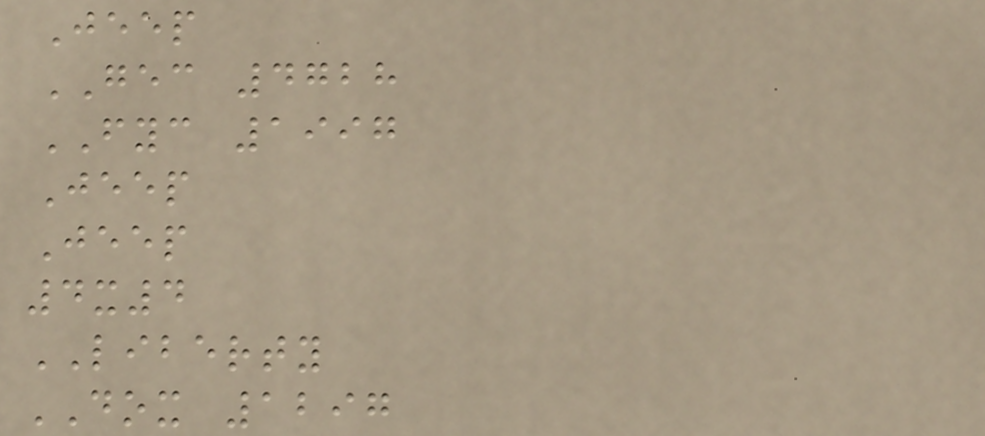Jeep
GEC 4728
FYC 1997
Jeep
Jeep
4x4
LIBERTY
DOX 1297
